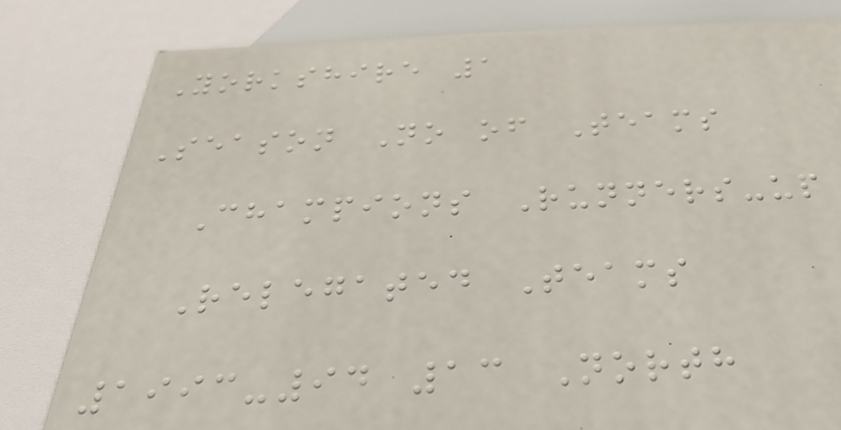Yorkshire 1
Season No of Teams
Champions Runners-up
Relegated Teams
1993-94 13 North
